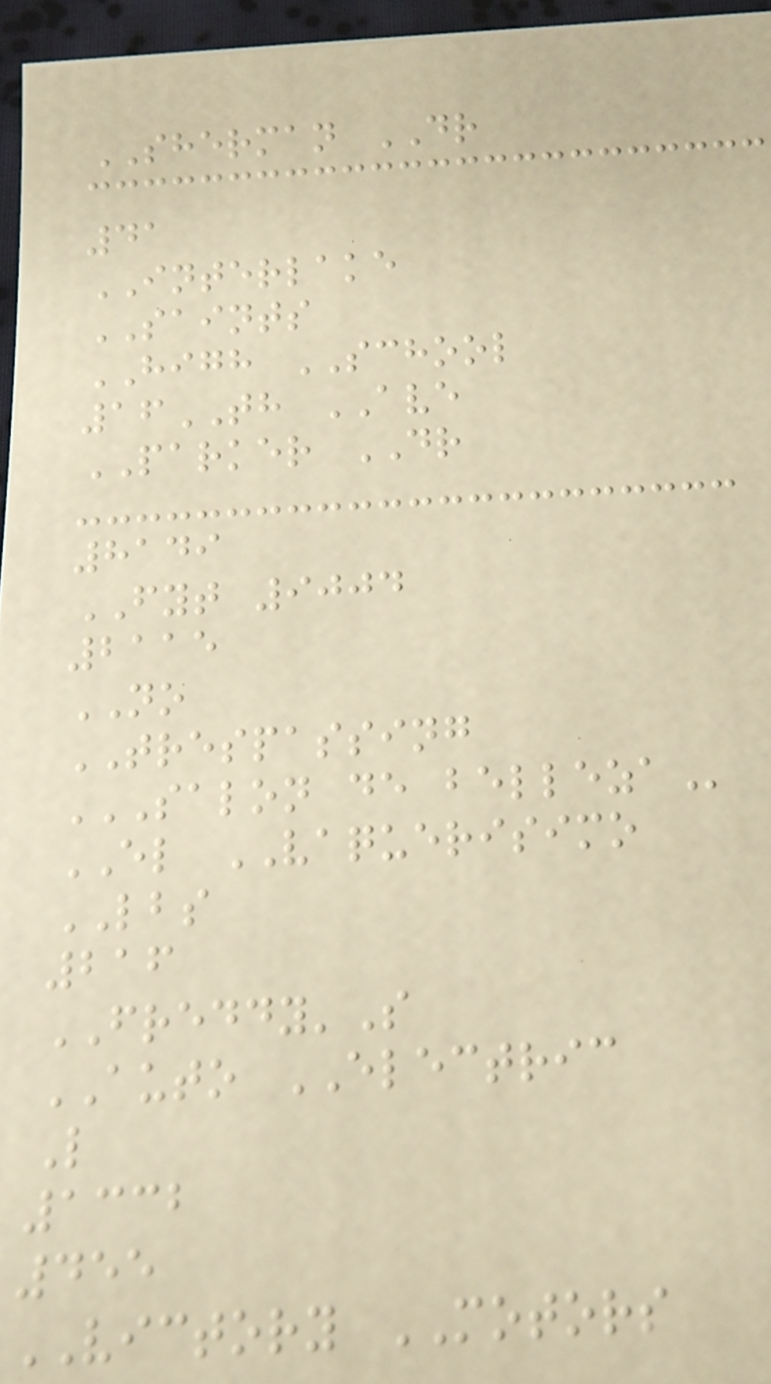SHERMAN DR
41
INTERLAKE
SAINTS
HIGH SCHOOL
16TH AVE
PARKER DR
8149
FYT 9004
2115
NO
TRESPASSING
SALON DE BELLEZA
EL VAQUERISIMO
LBS
216
FREDDY'S
AUTO ELECTRIC
L
1332
455
VICTORY MOTORS
